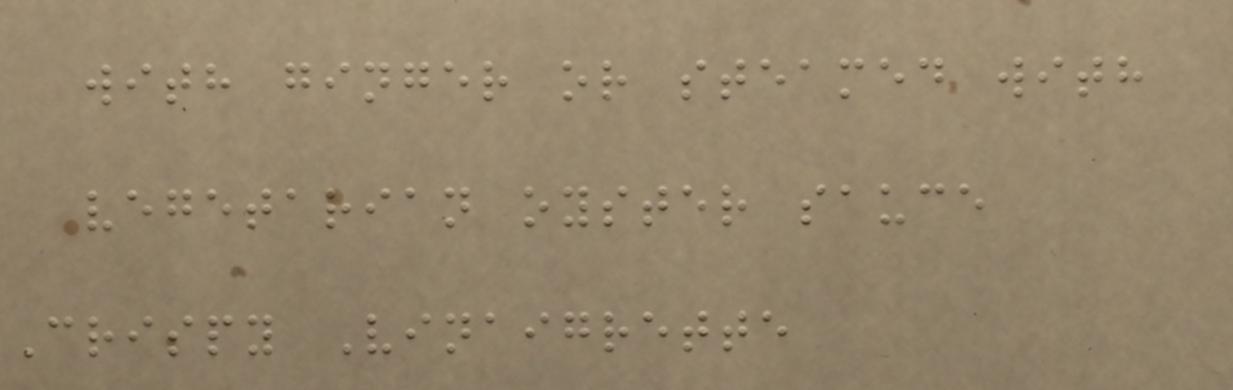with ginger or steamed with
vegetarian oyster sauce
Crispy Vinaigrette
